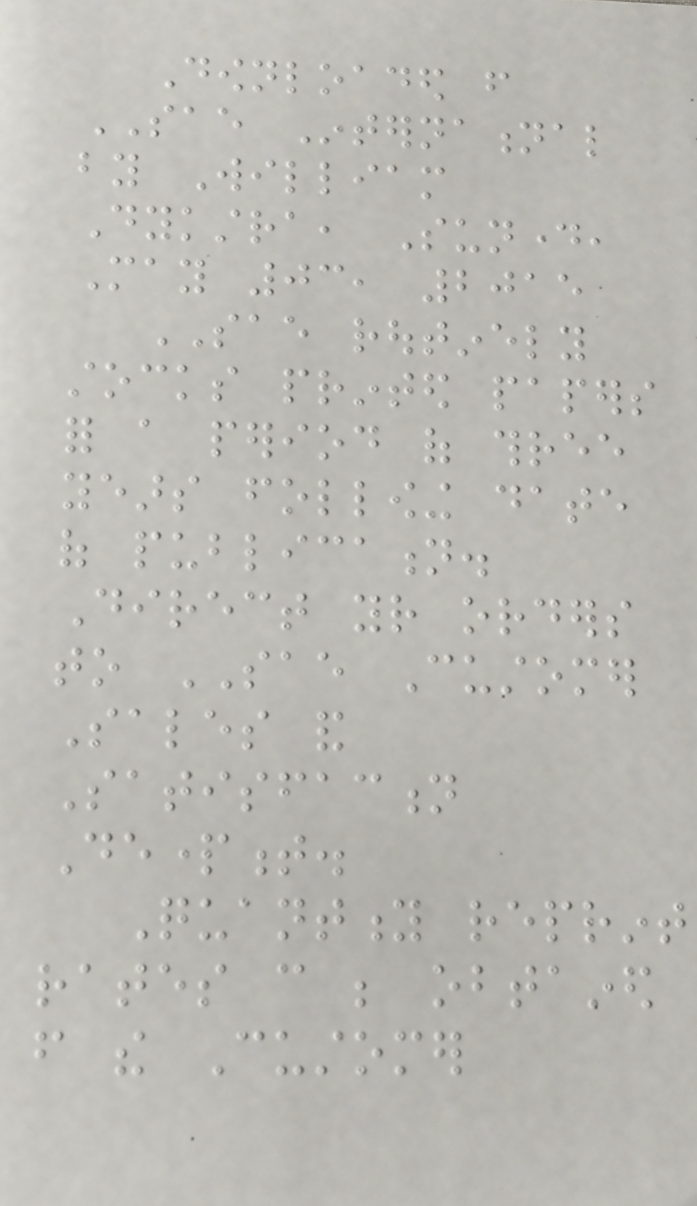Downloaded from
SAE International
by William
Dykstra, Sunday,
May 03, 2015
SAE routinely
stocks printed papers
for a period of three
years following date
of publication.
Direct your orders
to SAE Customer
Sales and
Satisfaction
Department.
Quantity reprint
rates can be obtained
from the Customer
